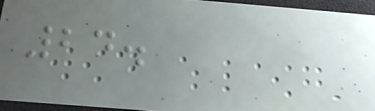24.
